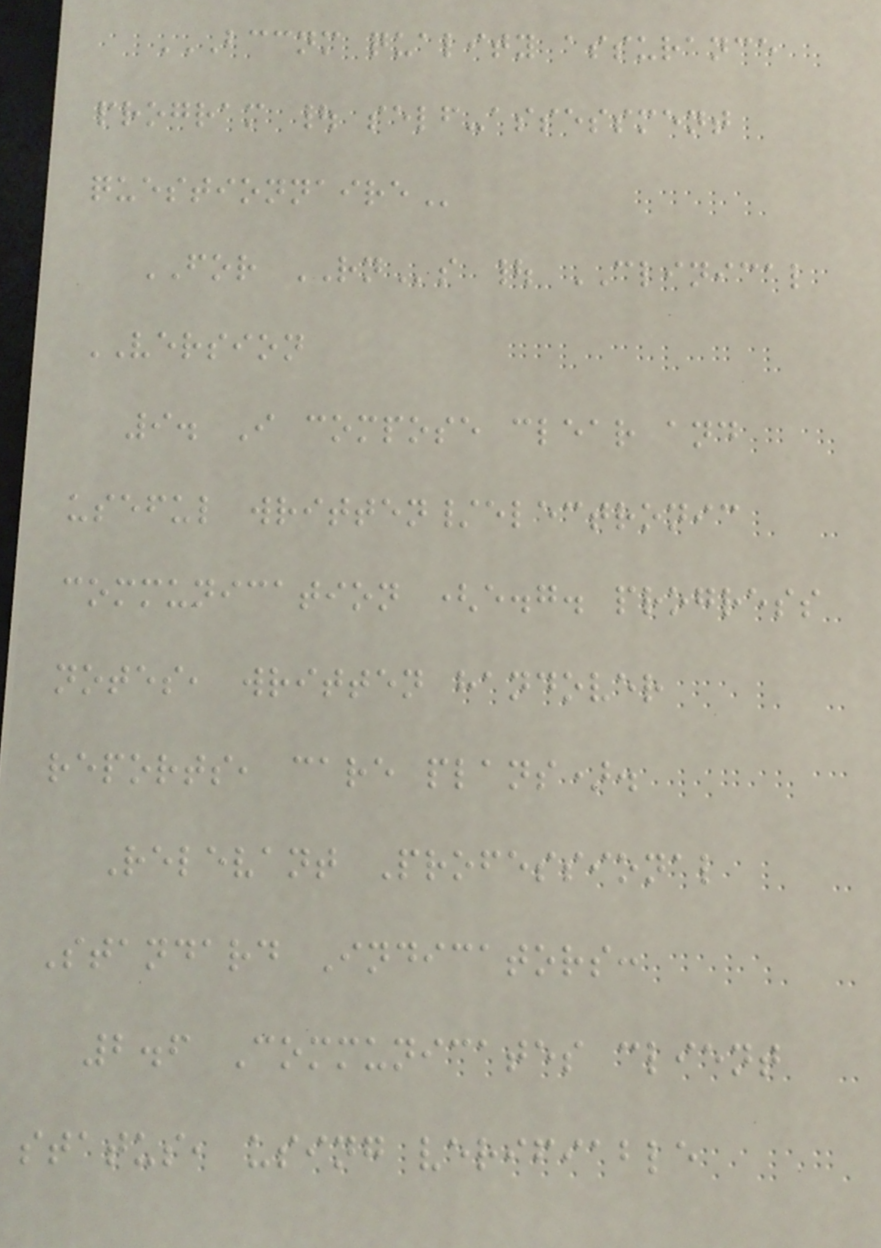BCCNM QUALITY ASSURANCE
PROGRAM | SELF-ASSESSMENT
QUESTIONNAIRE
FOR RNs | CLINICAL
VERSION
9. I compose clear and
useful written/electronic
communication (e.g. progress
notes, written handover
reports, care plans).
Relevant Professional
Standard Indicators:
2.6 Communicates client
status, using verifiable
